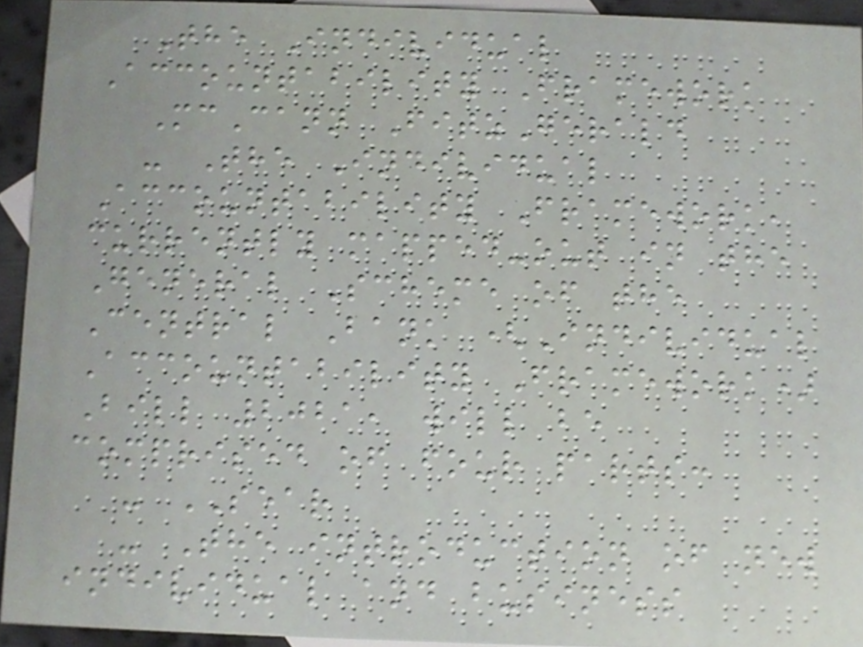The Individual
Accountability Framework
McCann FitzGerald
- The Individual
Accountability Framework,
currently mapped-out in the
General Scheme of the
Central Bank (Individual
Accountability Framework)
Bill 2021, will be
comprised of four parts:
- SEAR
- The introduction of new
individual and business
